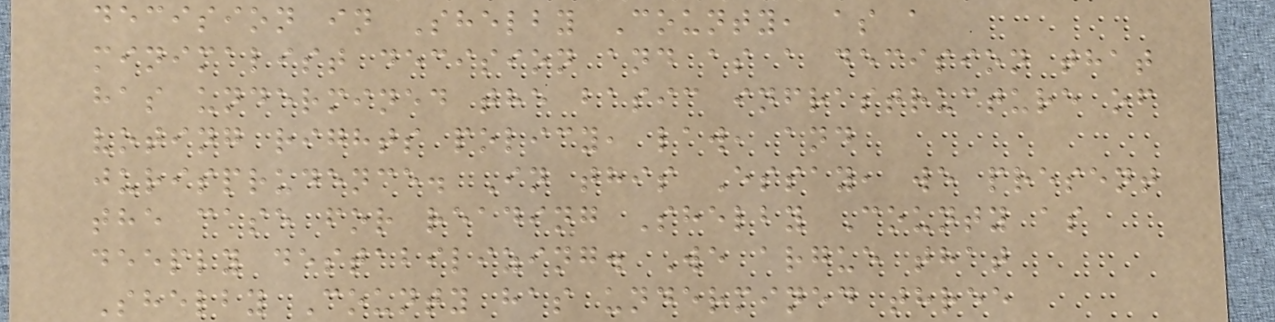decision in Shelby County, as a
minimalist decision and as a decision that
has undermined the basic infrastructure of
voting rights policy, law, and
jurisprudence. In this Essay, we present
the case for reading Shelby County as
deeply destabilizing. We argue that
Shelby County has undermined three
